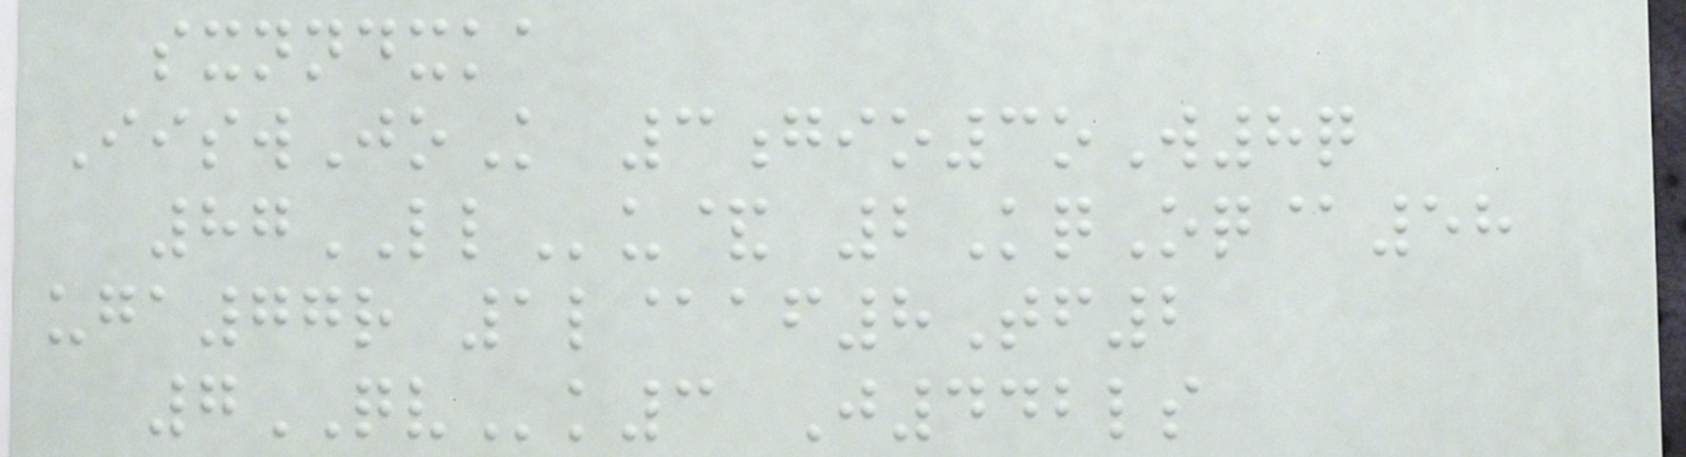sxnndxka
IiswJoK 3gio3oW8q
87LLu& 2KqOq@58
uga77r 1l@af8Tf2
7QVk3 J442ls
